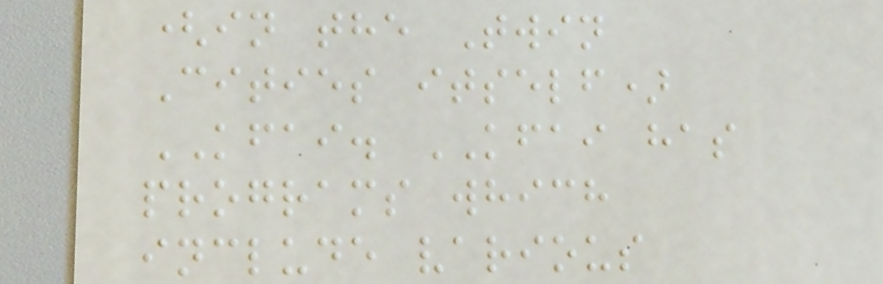(in the Twin
Cities itself)
KFAI. KFAI has
programs which
include various
